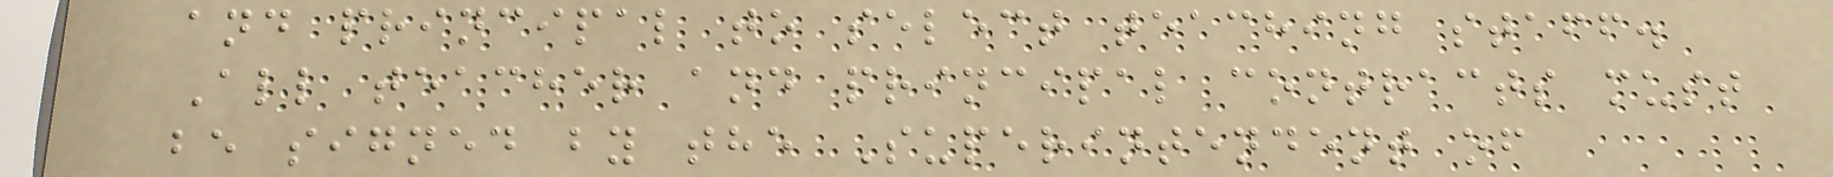and principal to select teaching staff.
All teacher and principal contracts must
be signed by the Superintendent of
